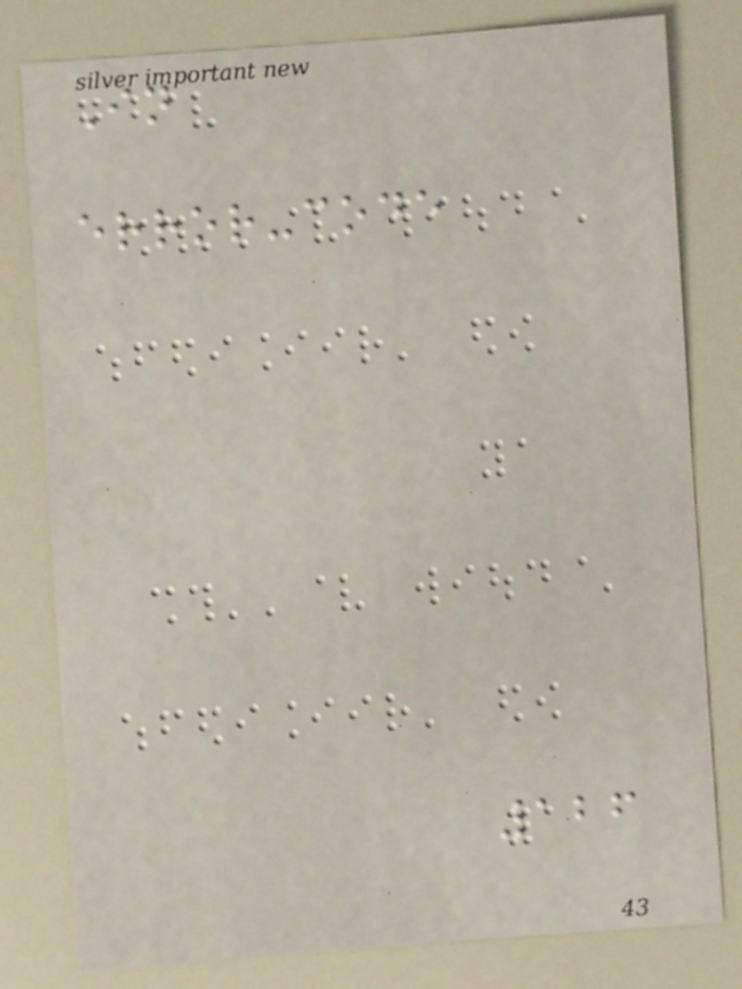In
error-code
126
